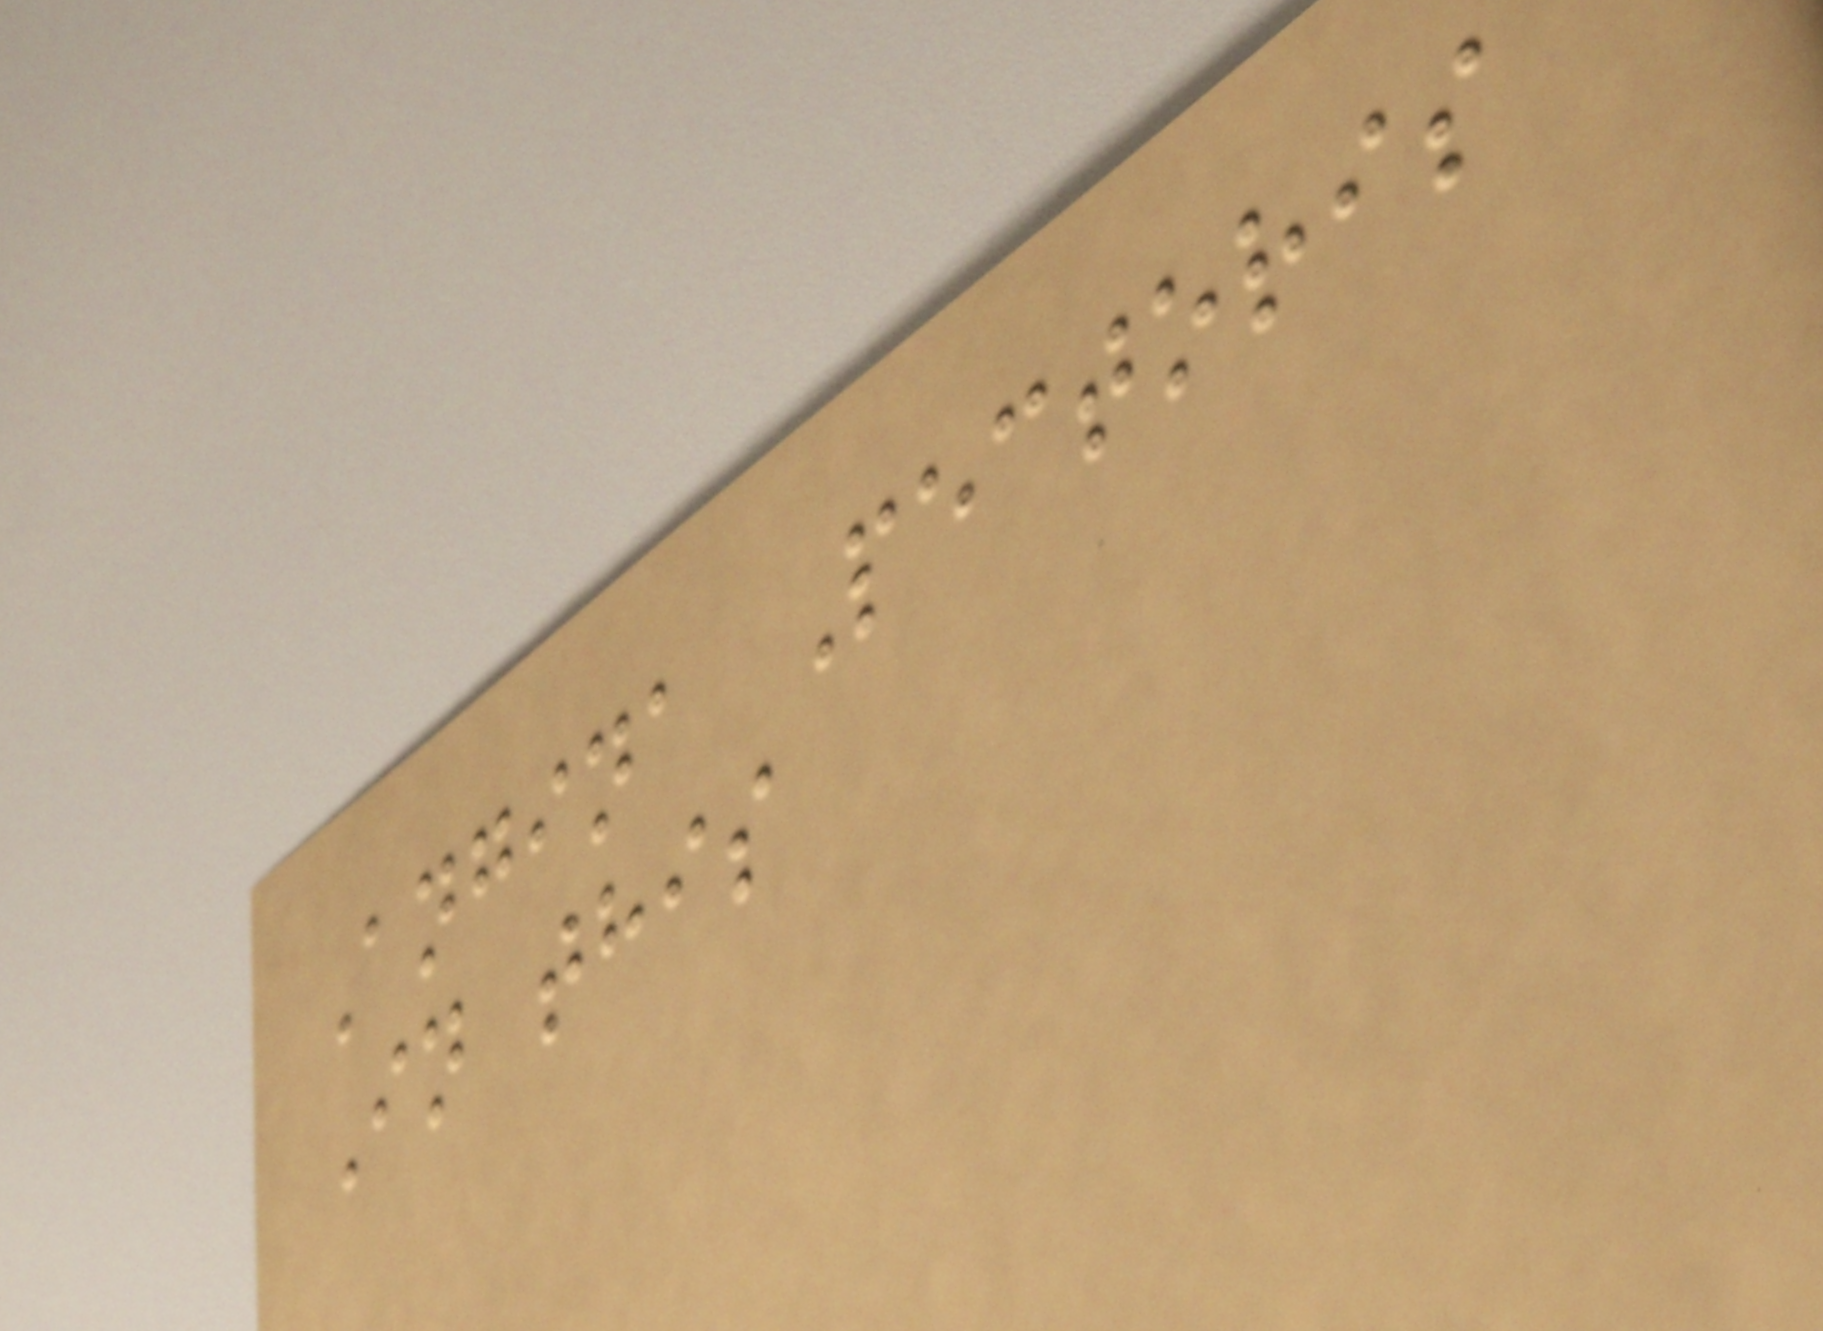Angina Pectoris
In this
